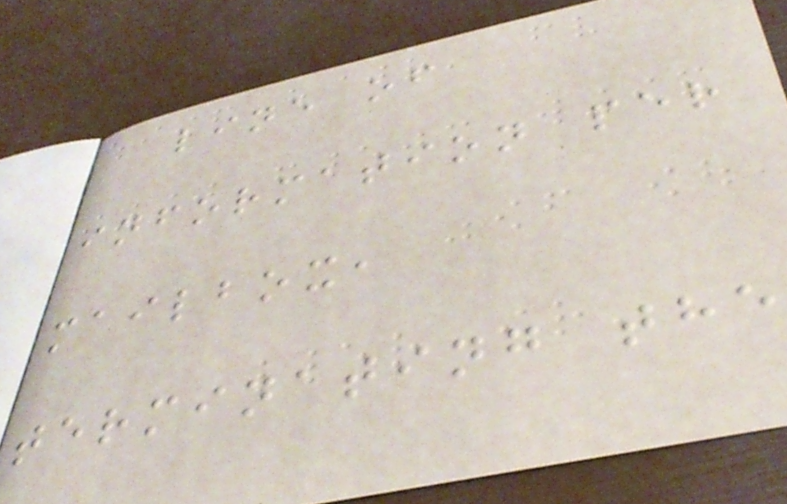line of
information per
mailbox,
terminating the
